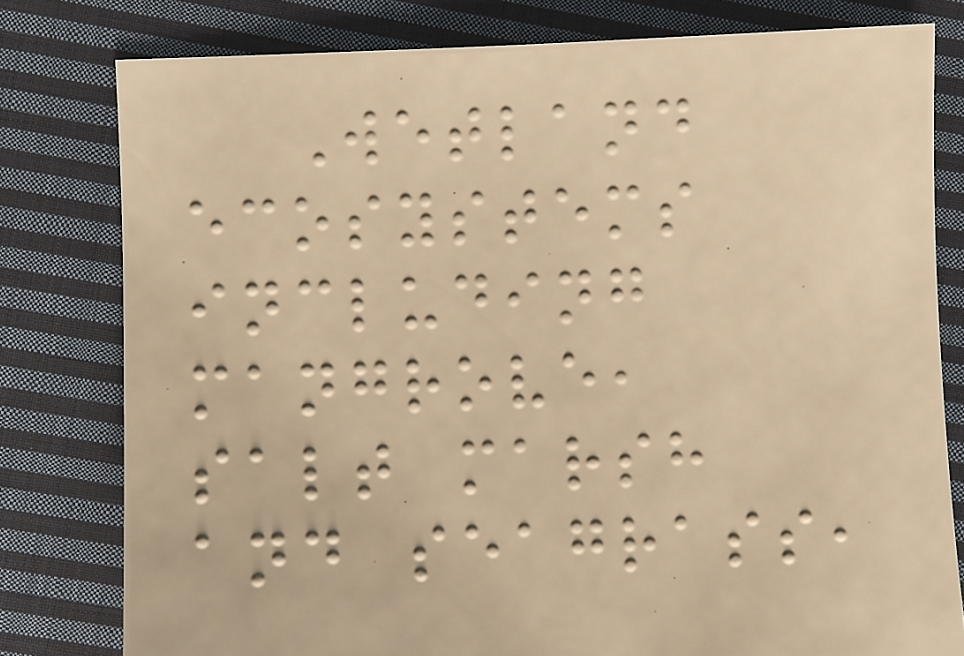Wetland
ecosystems
including
mangrove,
salt marsh
and seagrass,
